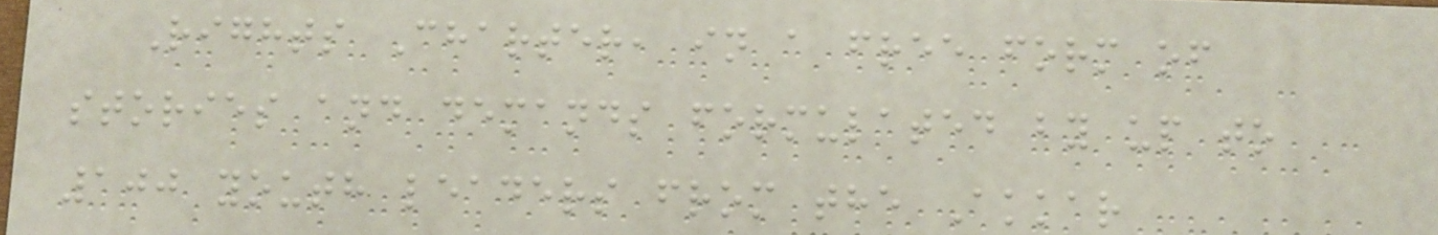Rights Charter, in a free form of
stories and demands formulated by up to
100 youth leaders from the Akkar
